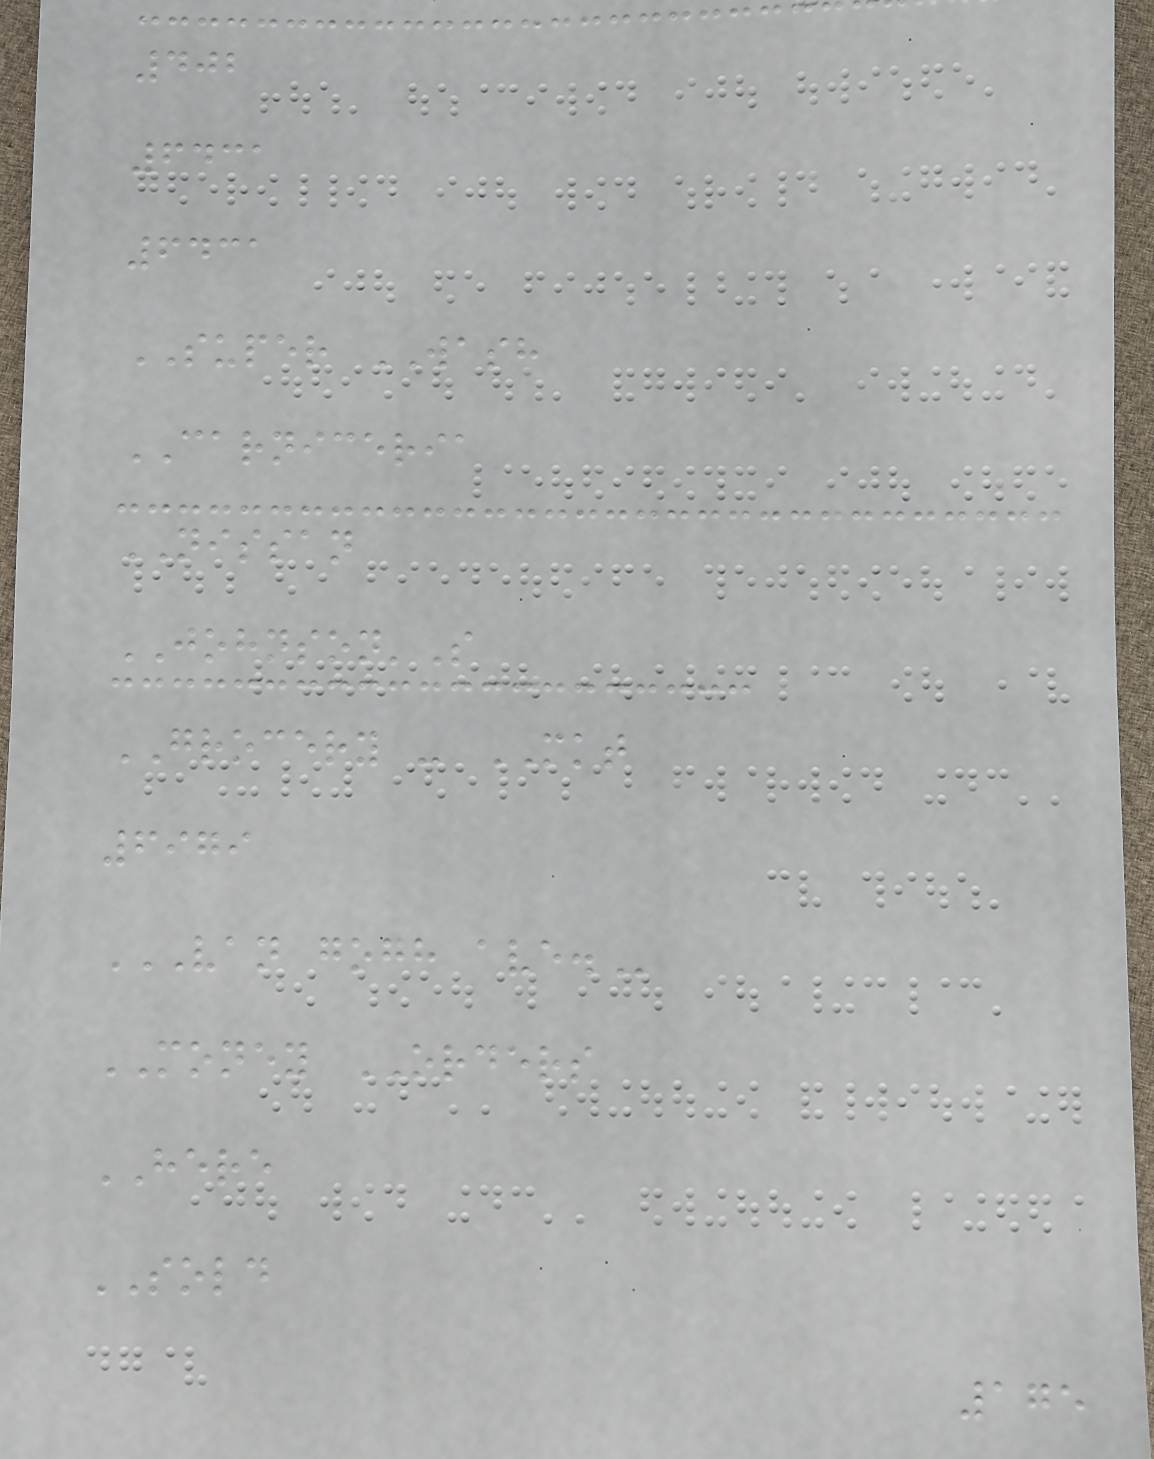402
6431
6431
SUPER WASH
CARNICERIA
NISSAN
JOHNSON'S
GROCERY - MKT
6979
VAN GOGH AVE.
MONEY ORDERS
HERE
SOLD
175
